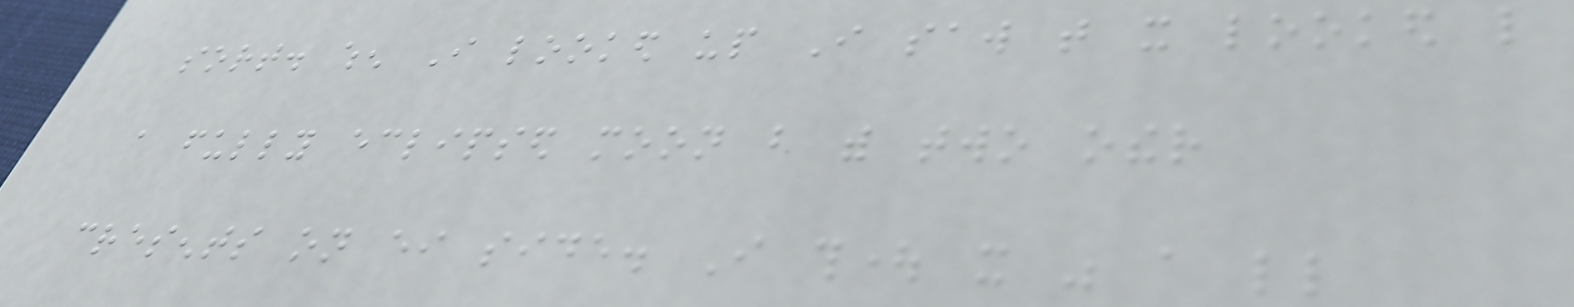sort. when I looked up I saw that it looked like
a fully eclipsed moon but with two other
cresents on either side. I thought it was a little
